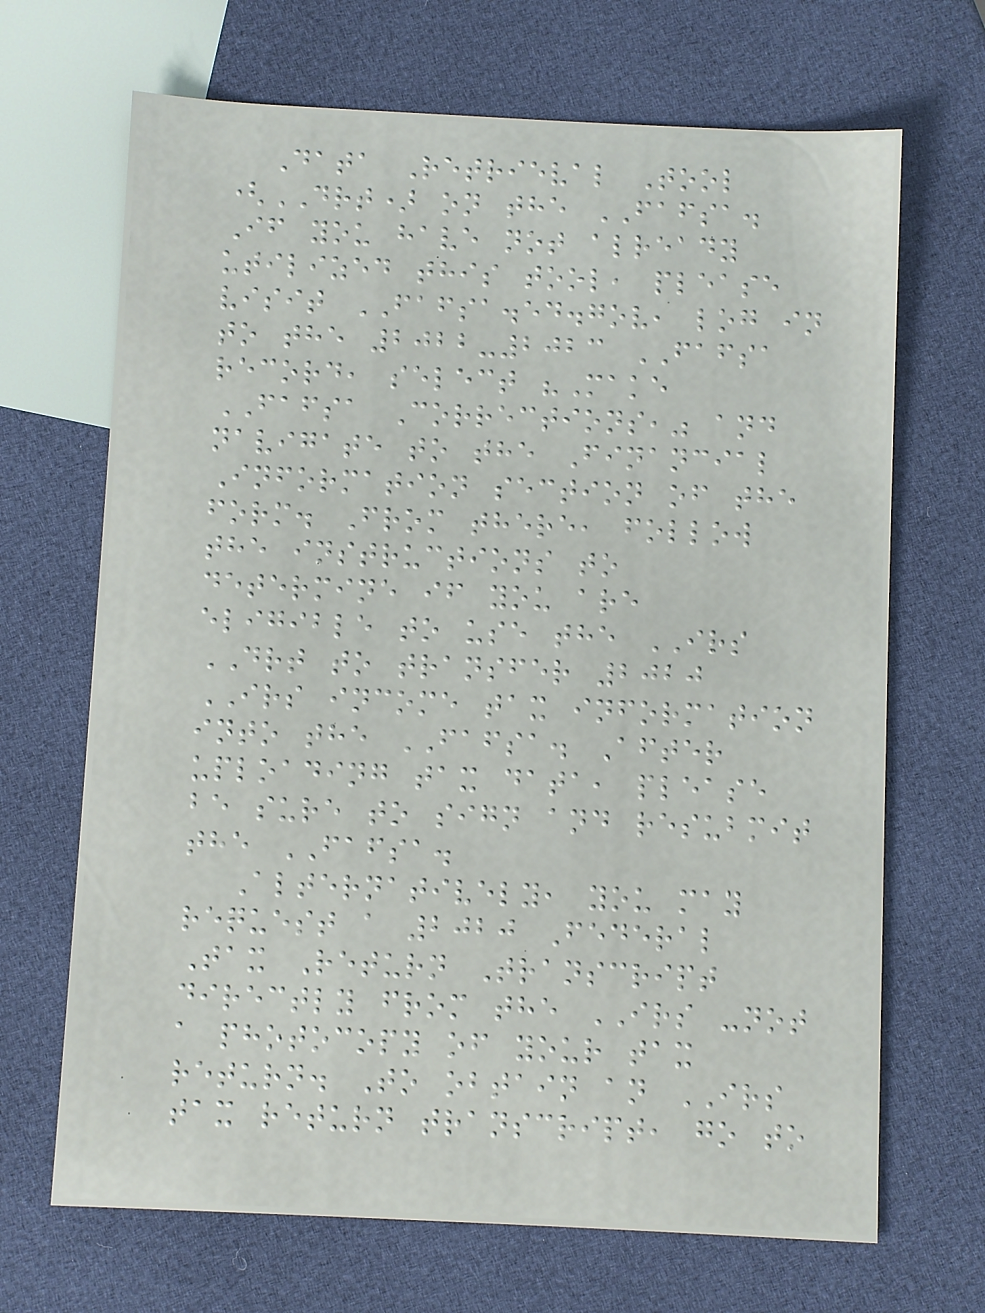Data Retrieval Tool
(DRT) on the FAFSA.
If you have not already
utilized this tool, please
visit FAFSA.ed.gov, log in
to the 2022-2023 FAFSA
record, select "Make
FAFSA Corrections," and
navigate to the Financial
Information section of the
form. From there, follow
the instructions to
determine if you are
eligible to use the IRS
DRT to transfer 2020
IRS income tax information
into the FAFSA. After
uploading tax data, please
be sure to sign and resubmit
the FAFSA.
Alternatively, you may
request a 2020 Federal
Tax Return Transcript
directly from the IRS -not
a photocopy of your tax
return. To obtain an IRS
tax return transcript, go to
